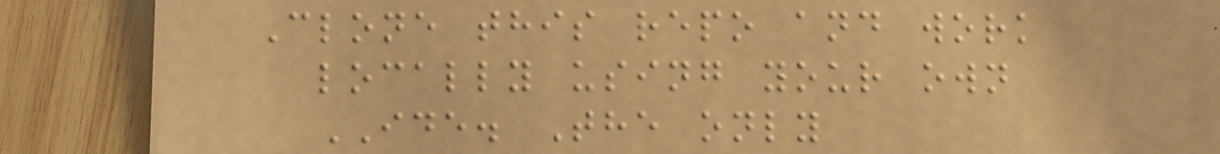Clone this repo and work
locally using your own
IDE. The only
